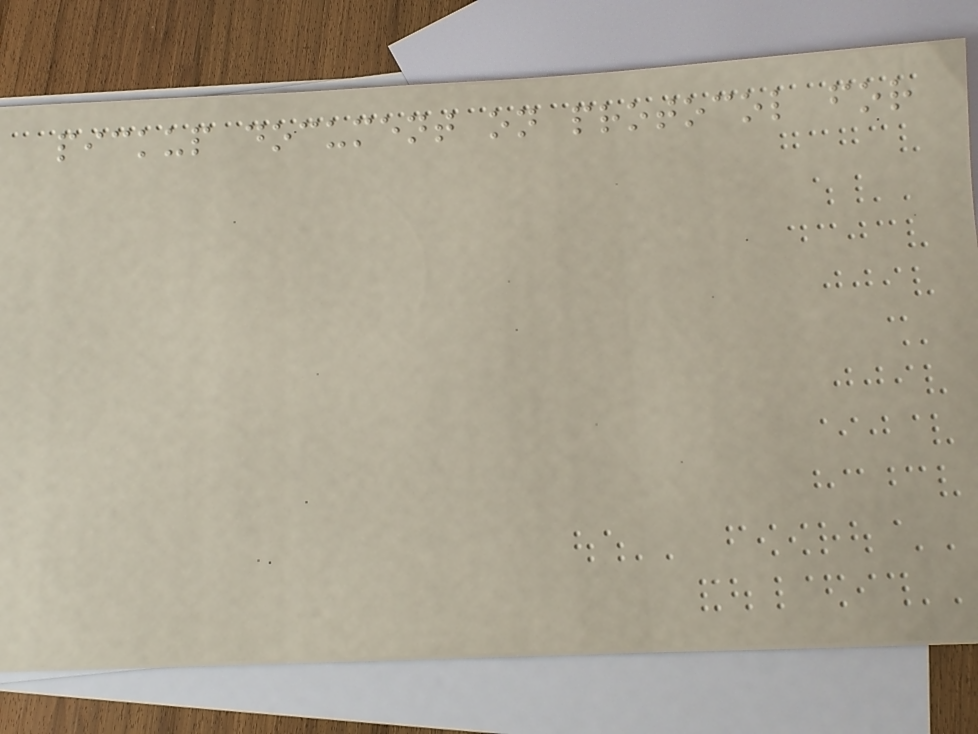pickup document on protocol for
